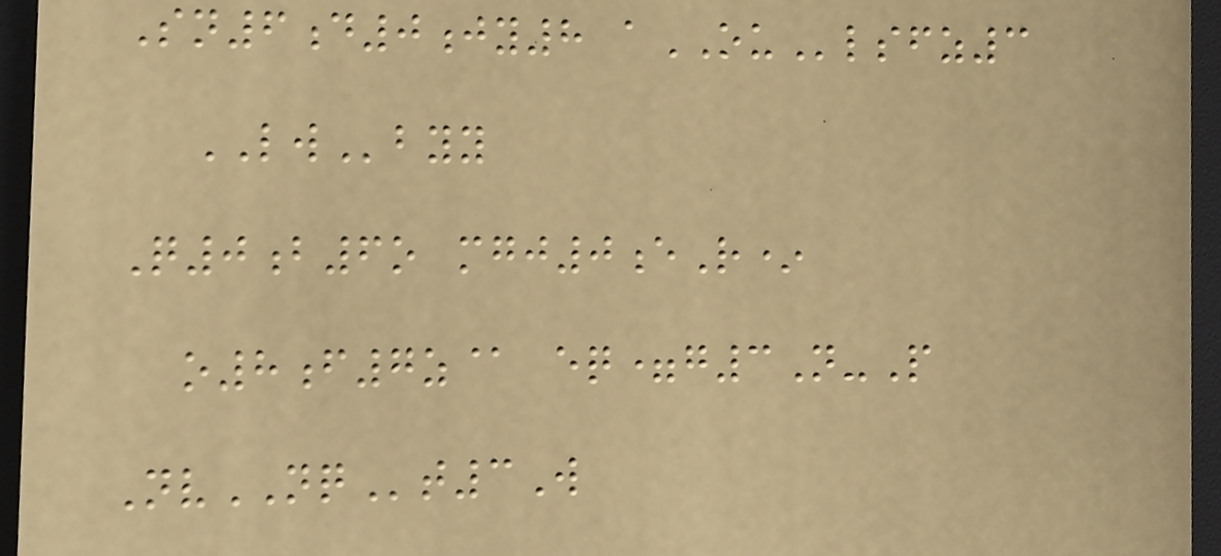Sn6d0jy8 aOUlsfz3
LWbyy
Q0b6o mgj0eR*
o8f7z@ eq=g3N-P
NvNQt3W
